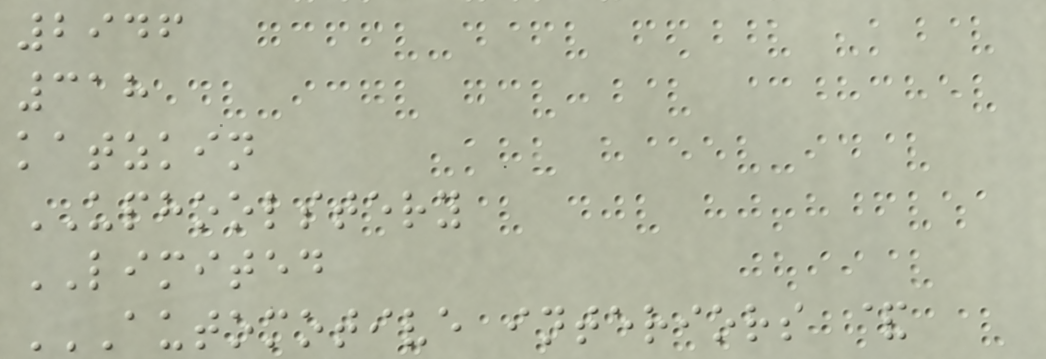2946
318
katzkin
UPHOOLSTERY
LIMITED
AUTOMOTIVE INTERIORS &
